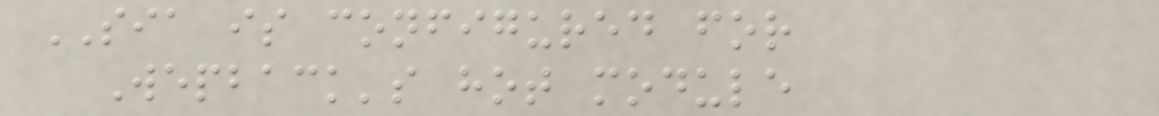SIA is configured for
Wepback's hot module
